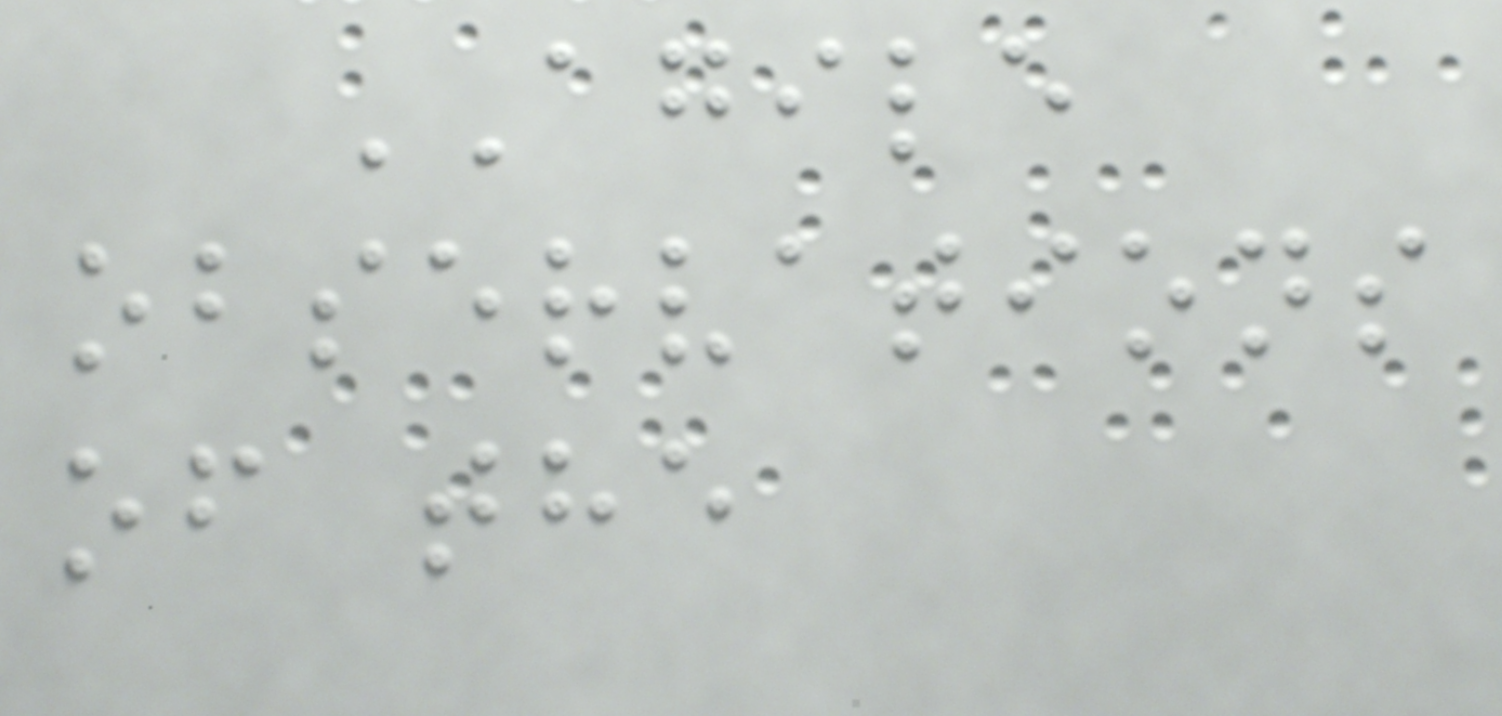AGILE
observations
of the
